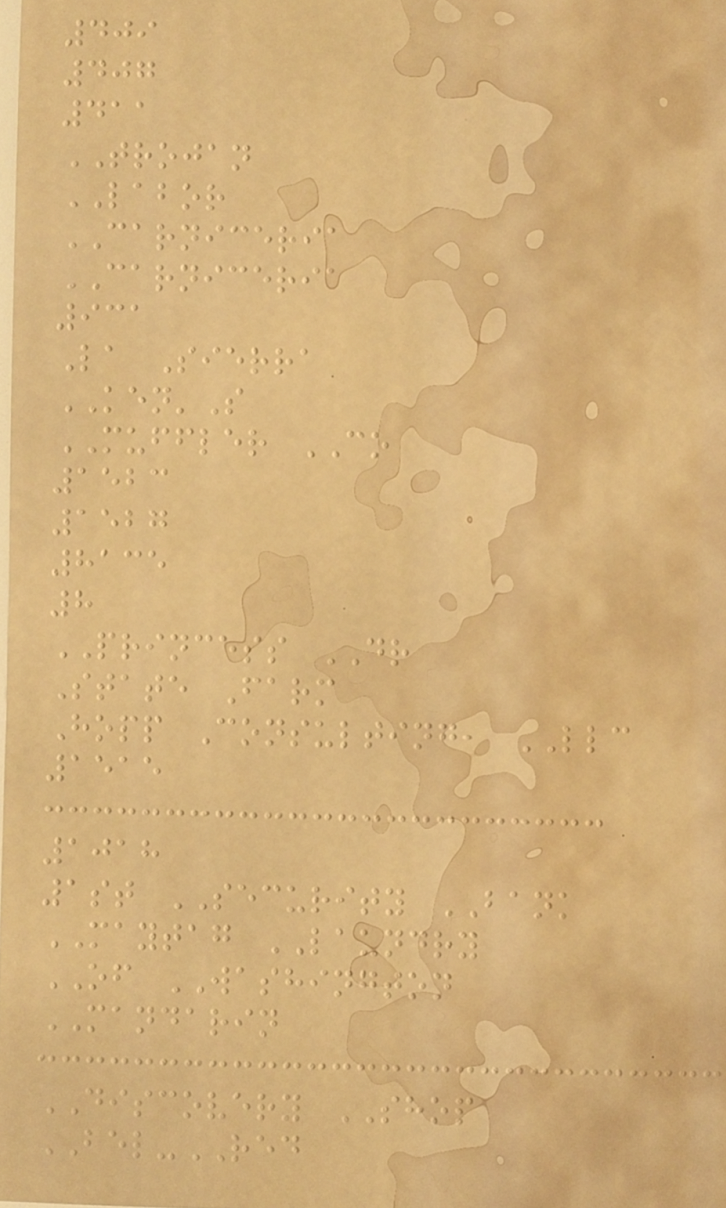409
407
411
TROJAN
LABOR
CARNICERIA
CARNICERIA
931
La Sierra
KEN'S
MUFFLER CO
1523
1527
8135
8
PRINCESS DR
State Farm
Hopp Consulting, LLC
1515
1018
1st SECURITY BANK
MAYTAG LAUNDRY
OF WASHINGTON
MANDARIN
DISCOVERY SHOP
BEL-RED
